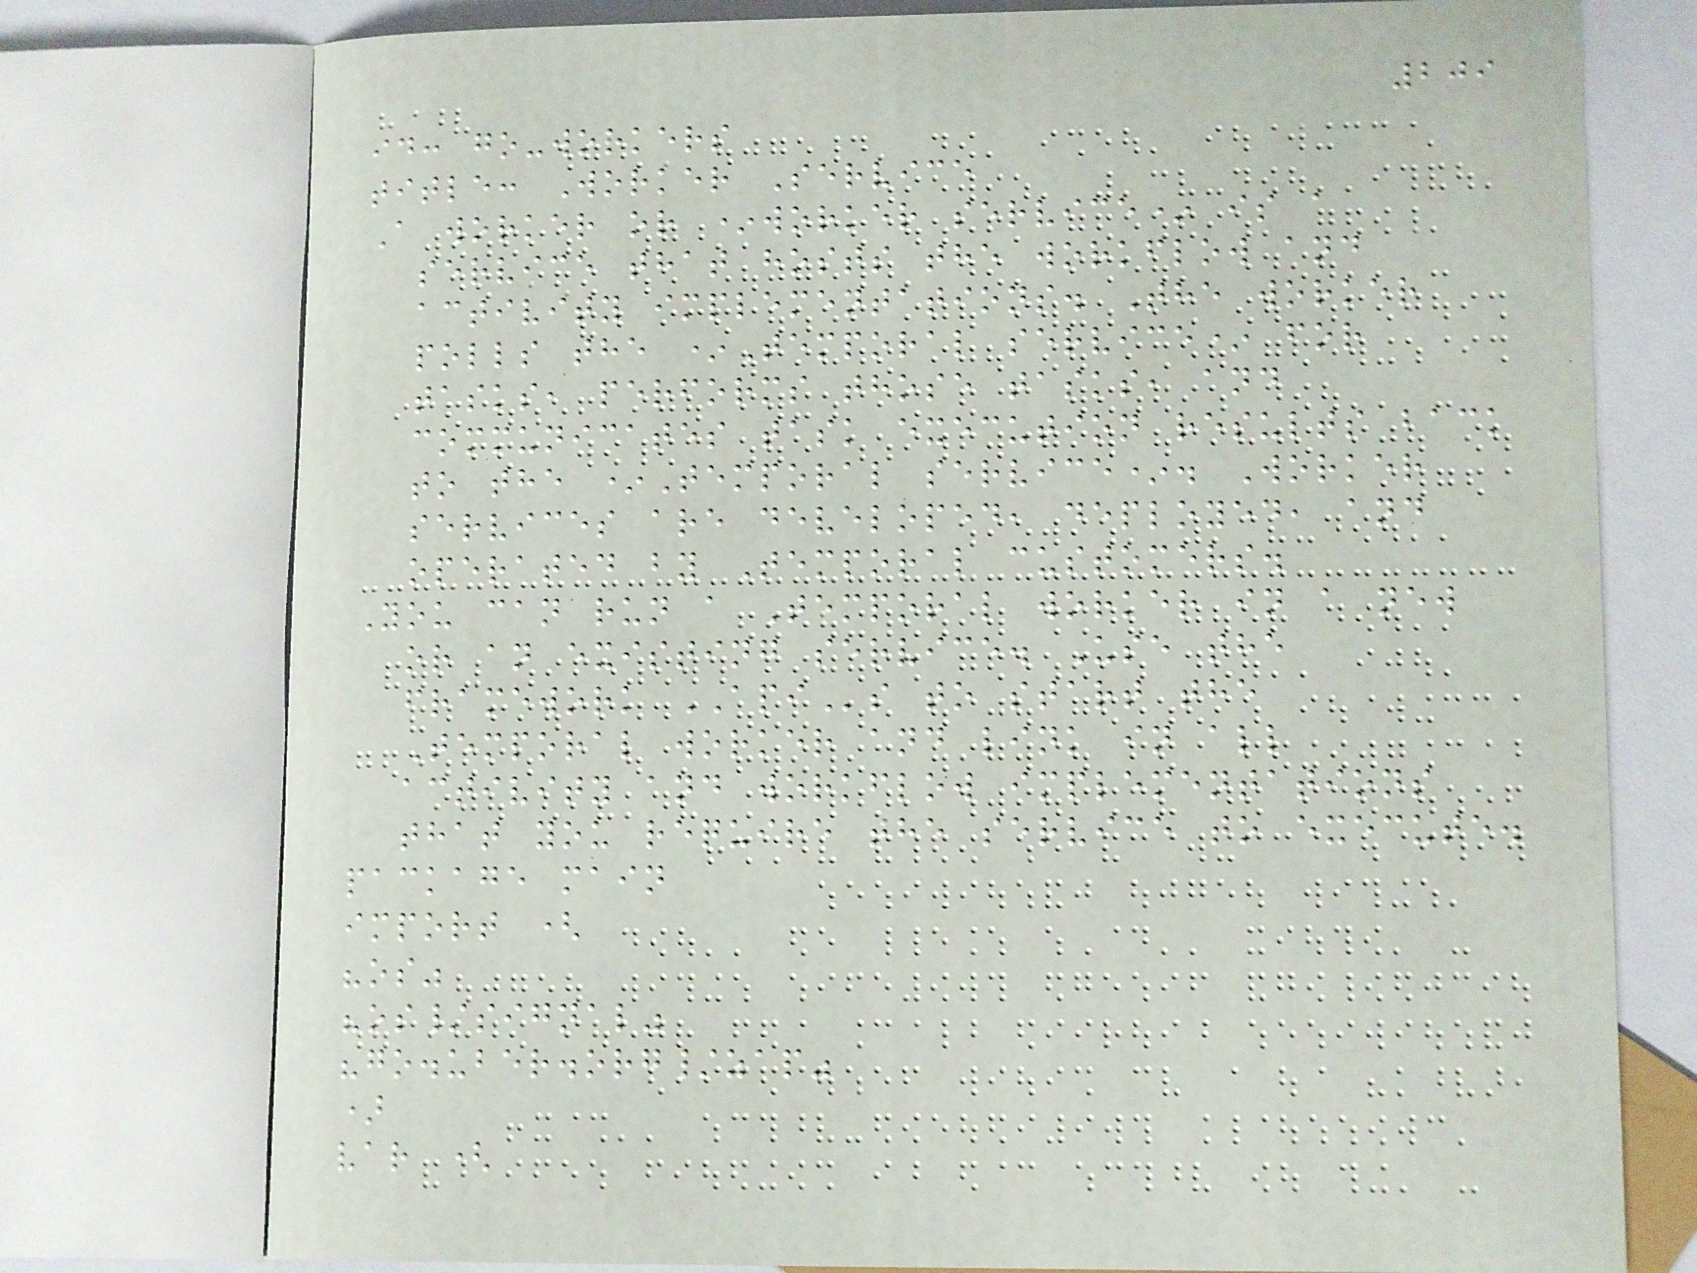209
id: go-workers
title: Worker Service
A worker or *worker service* is a
service that hosts the workflow and
activity implementations. The worker
polls the *Temporal service* for
tasks, performs those tasks, and
communicates task execution results back
to the *Temporal service*. Worker
services are developed, deployed, and
operated by Temporal customers.
You can run a Temporal worker in a new
or an existing service. Use the
framework APIs to start the
Temporal worker and link in all
activity and workflow implementations
that you require the service to execute.
package main
import (
"os"
"os/signal"
"go.uber.org/zap"
)
var (
